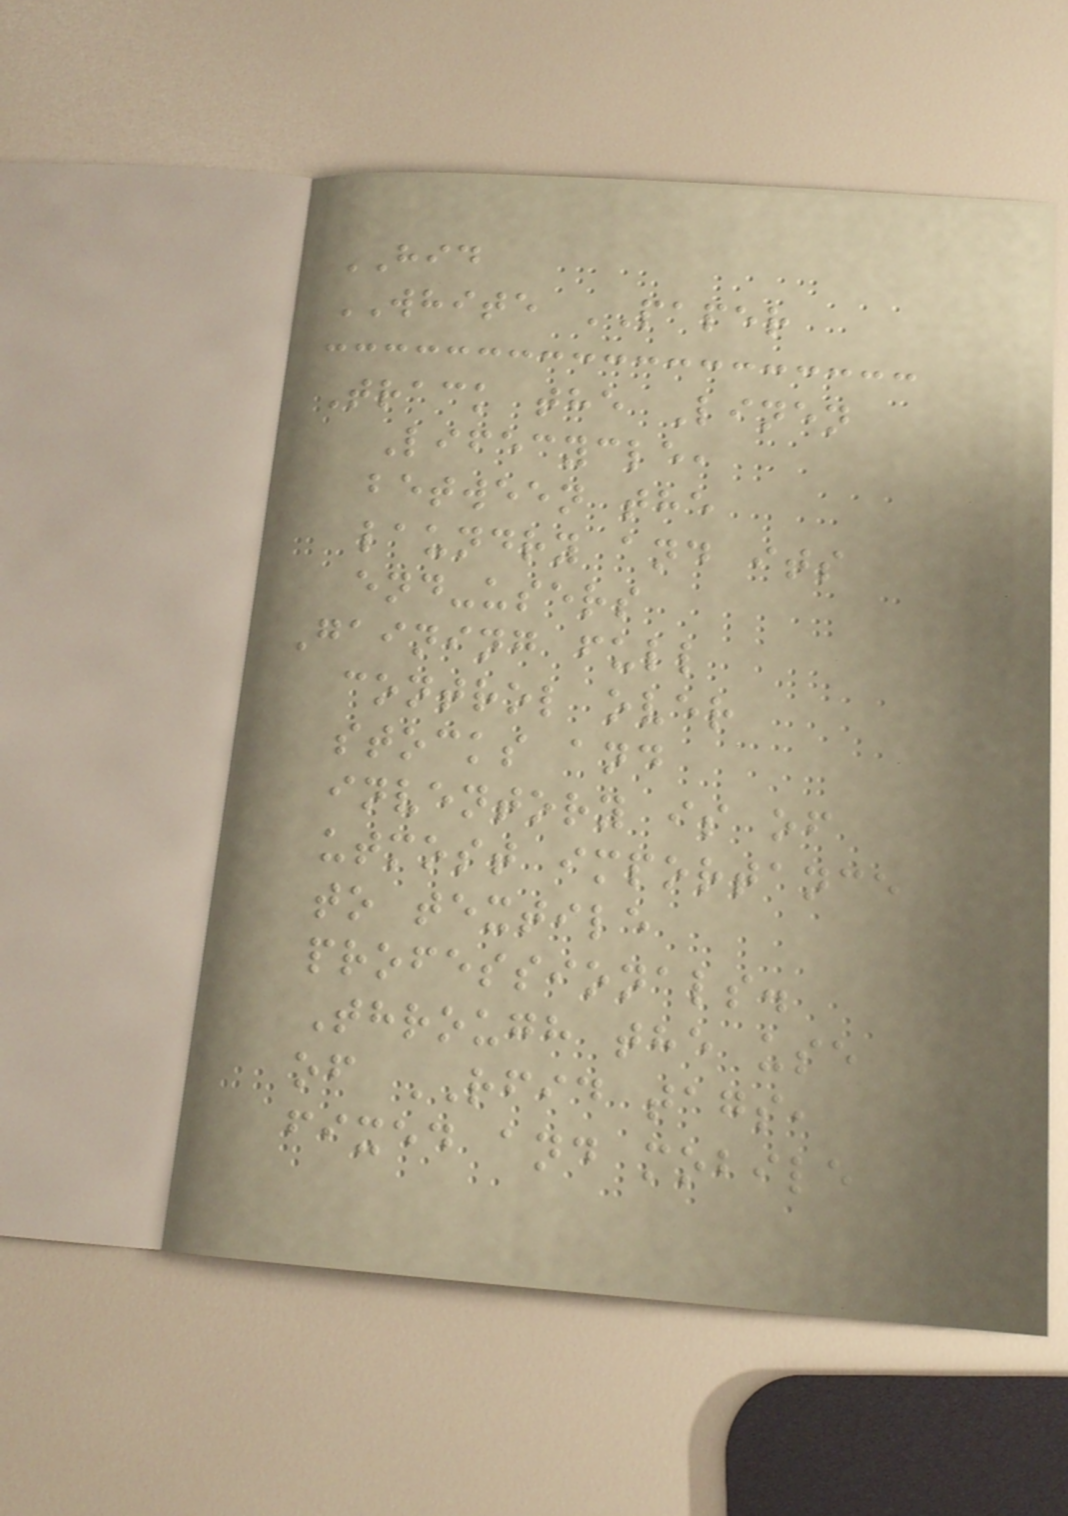HID
WHITE PAPER
Track the Linen
Lifecycle,
between the
laundry and its
end-users
Gaining full
control over
stocks and
inventory is of
utmost importance
to textile
professionals.
Through the use
of RFID tags,
fixed and mobile
